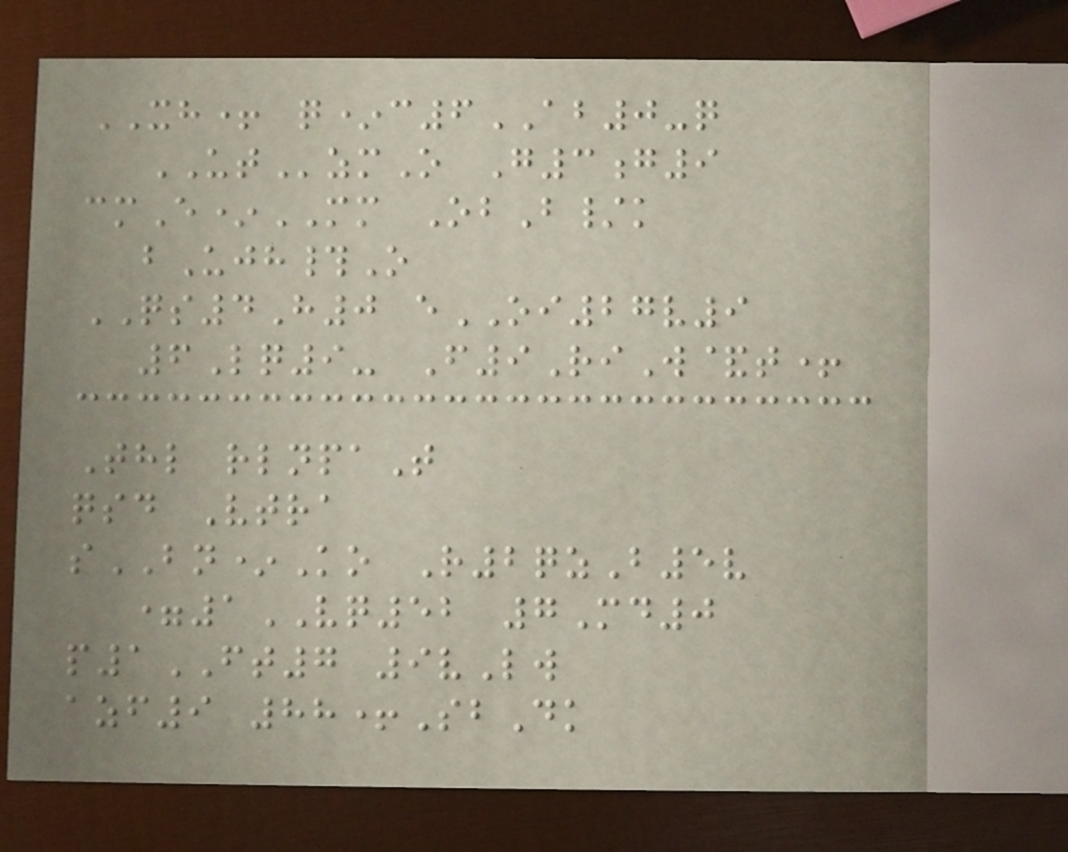XH+ q*c6AB0-q
UTzmO G3g9
cmE*MM ObB/k
bUjh#O
QS4H0 eOI27v9
6Lq9- F9RiW&t+
Thl rlnpaT
qsd Vtra
sBN*Ko R2qzB5v
=1VQ52 7Md0
p1FT7 9vLw
azf9 88+SbDk
